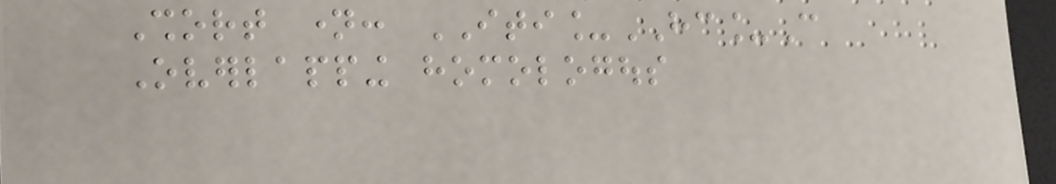Short name: ITI_HC_C
Overlapping homologous
